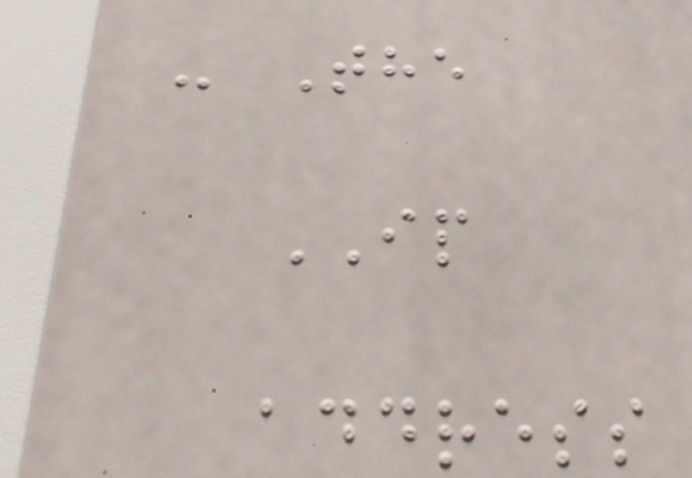- The
IP
address
